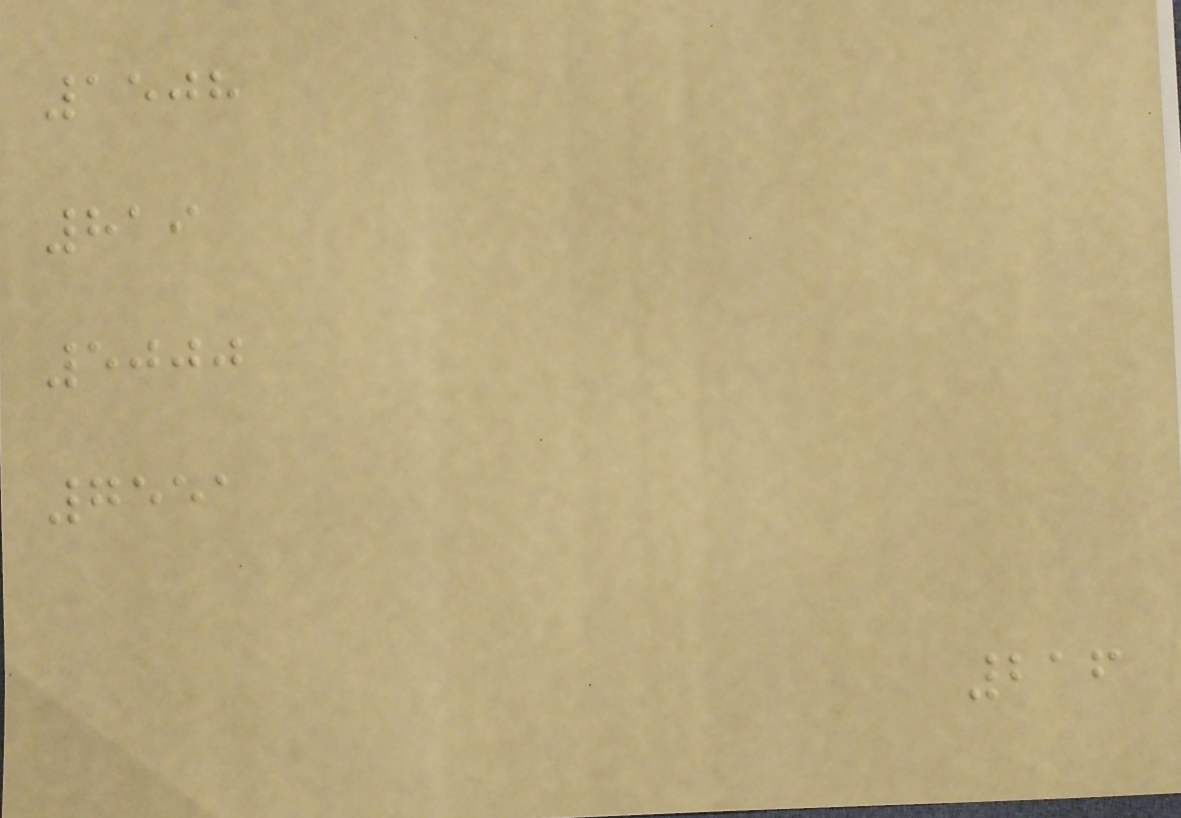1508
819
5000
7551
216
